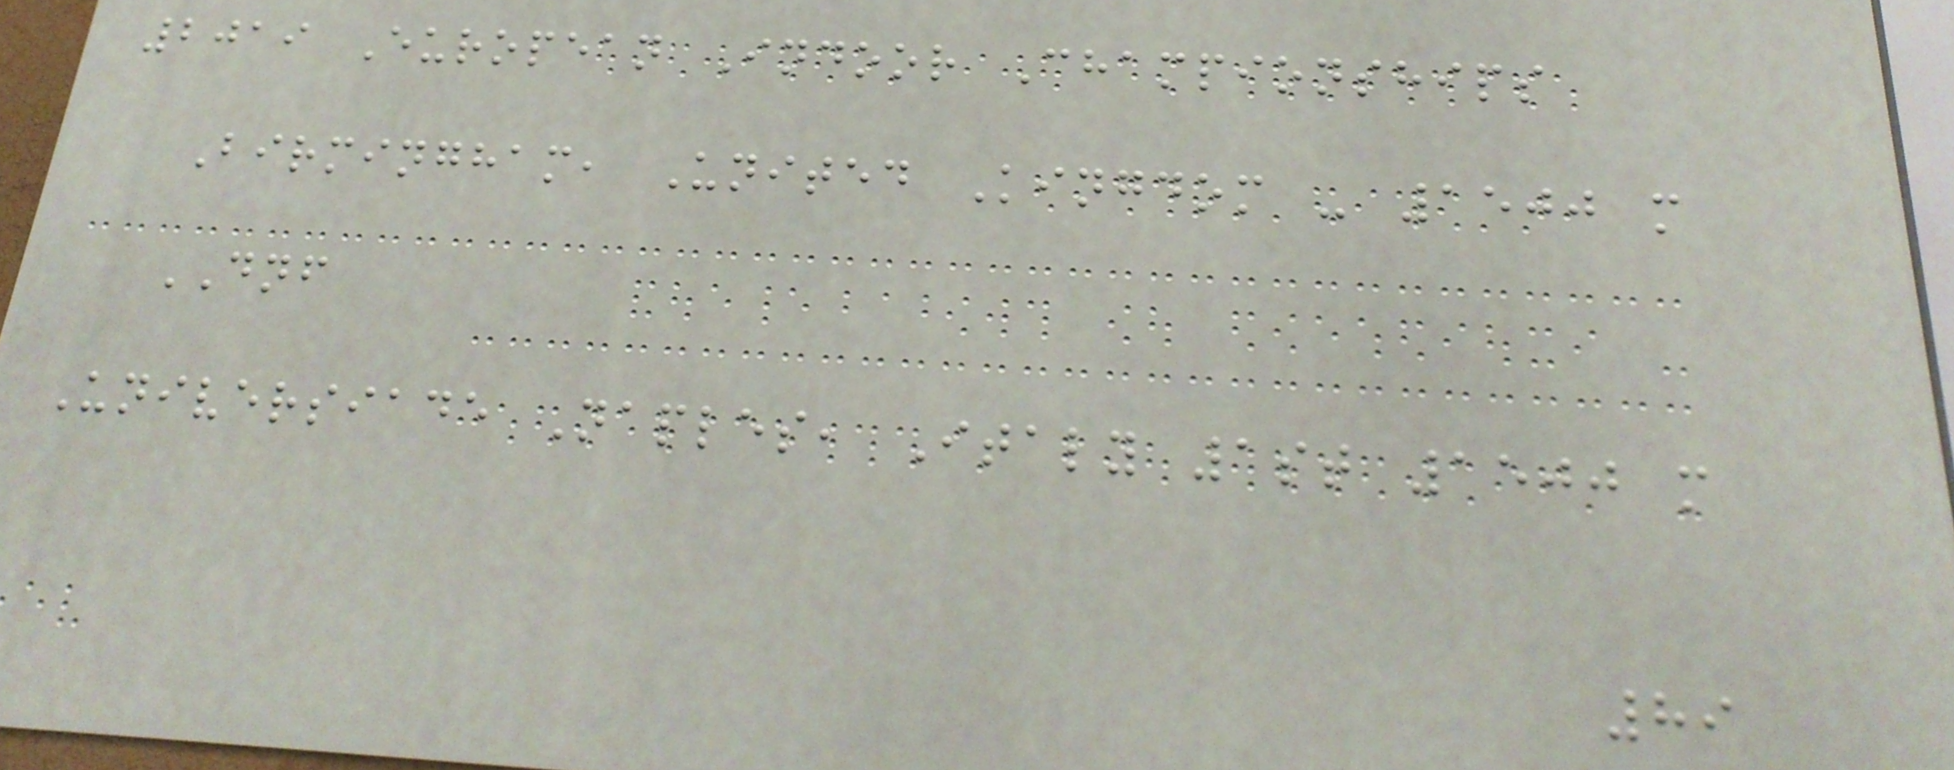2019 European Indoor Championships
Birmingham, United Kingdom - 1500 m
DNF
Universiade Naples, Italy 1st 1500 m
89
